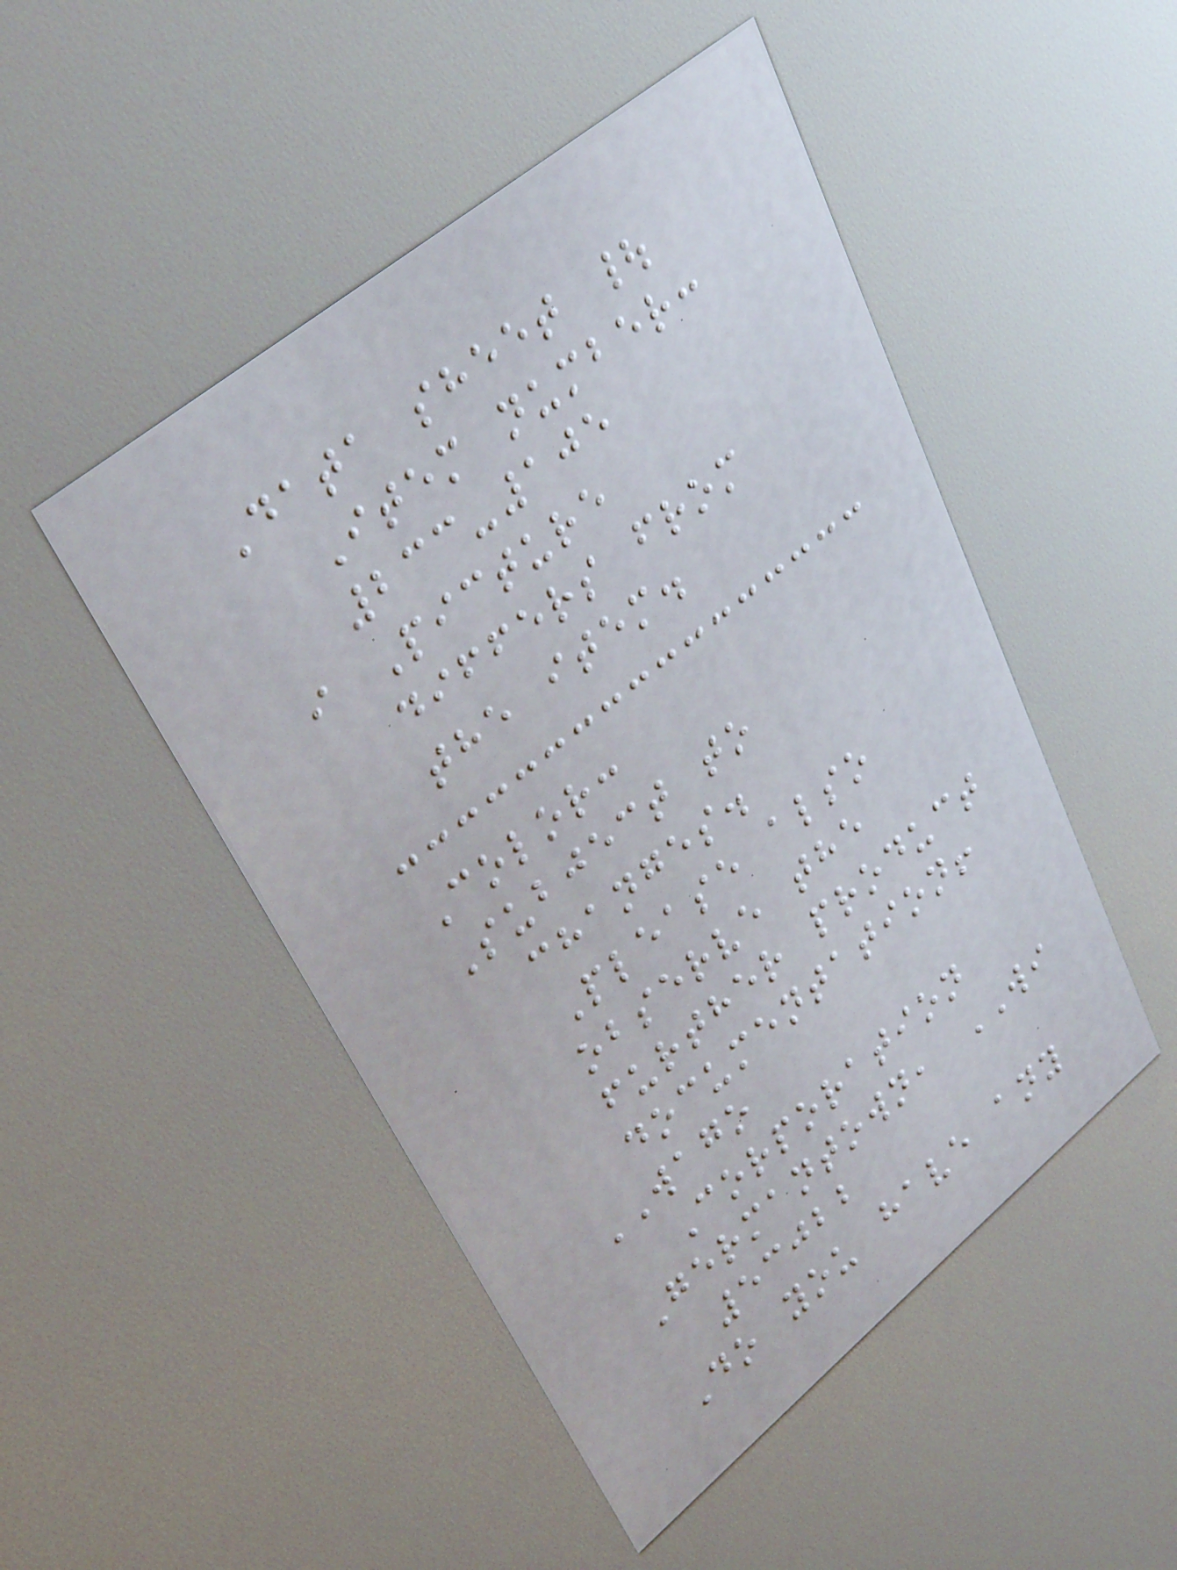Data sheet |
Item number:
233-105
i Picture
differs from
the item.
Color:
Subject to
changes.
Please also
observe the
further product
documentation!
WAGO
Corporation
Germantown, WI
53022
Do you have any
